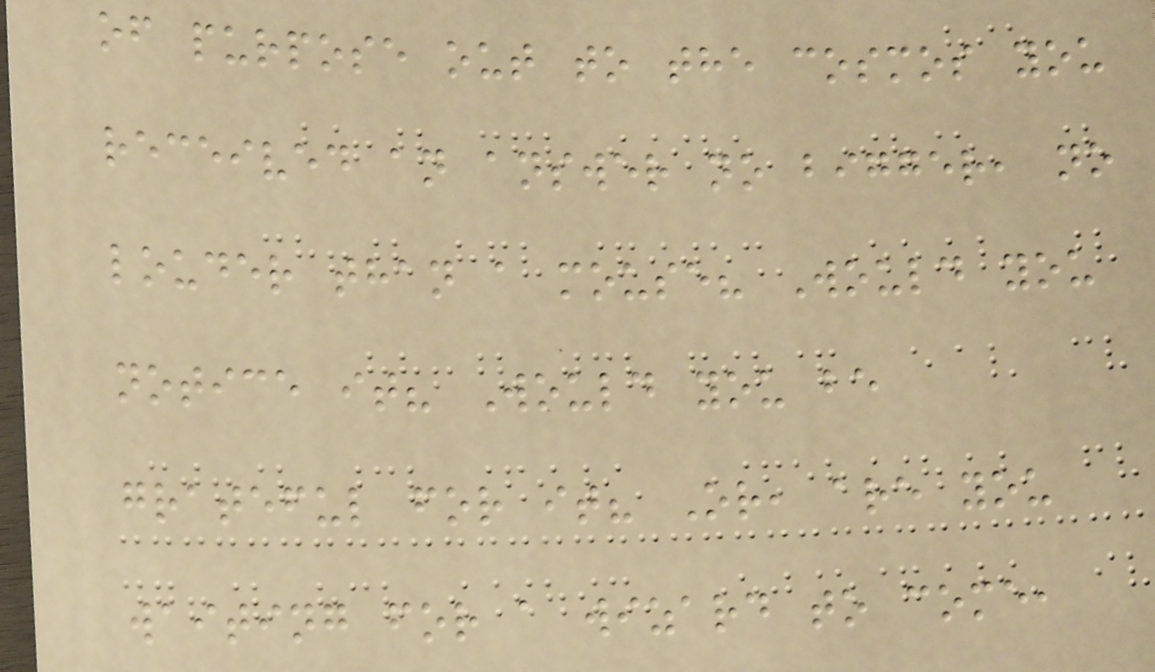of purpose out to the cosmos you
received an answer no bigger, no
louder than a mouse? Would you
notice it? Would you be
grateful for it? Or, are you
waiting for a wizard to come,
